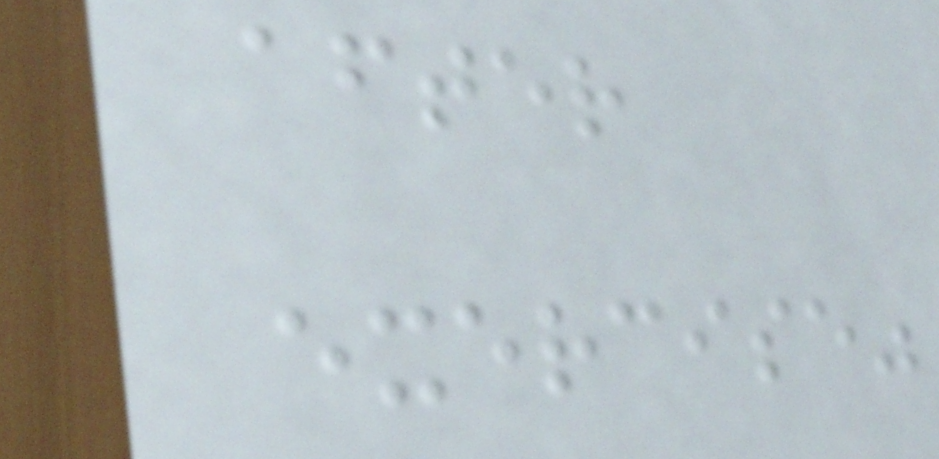after
exercise"
